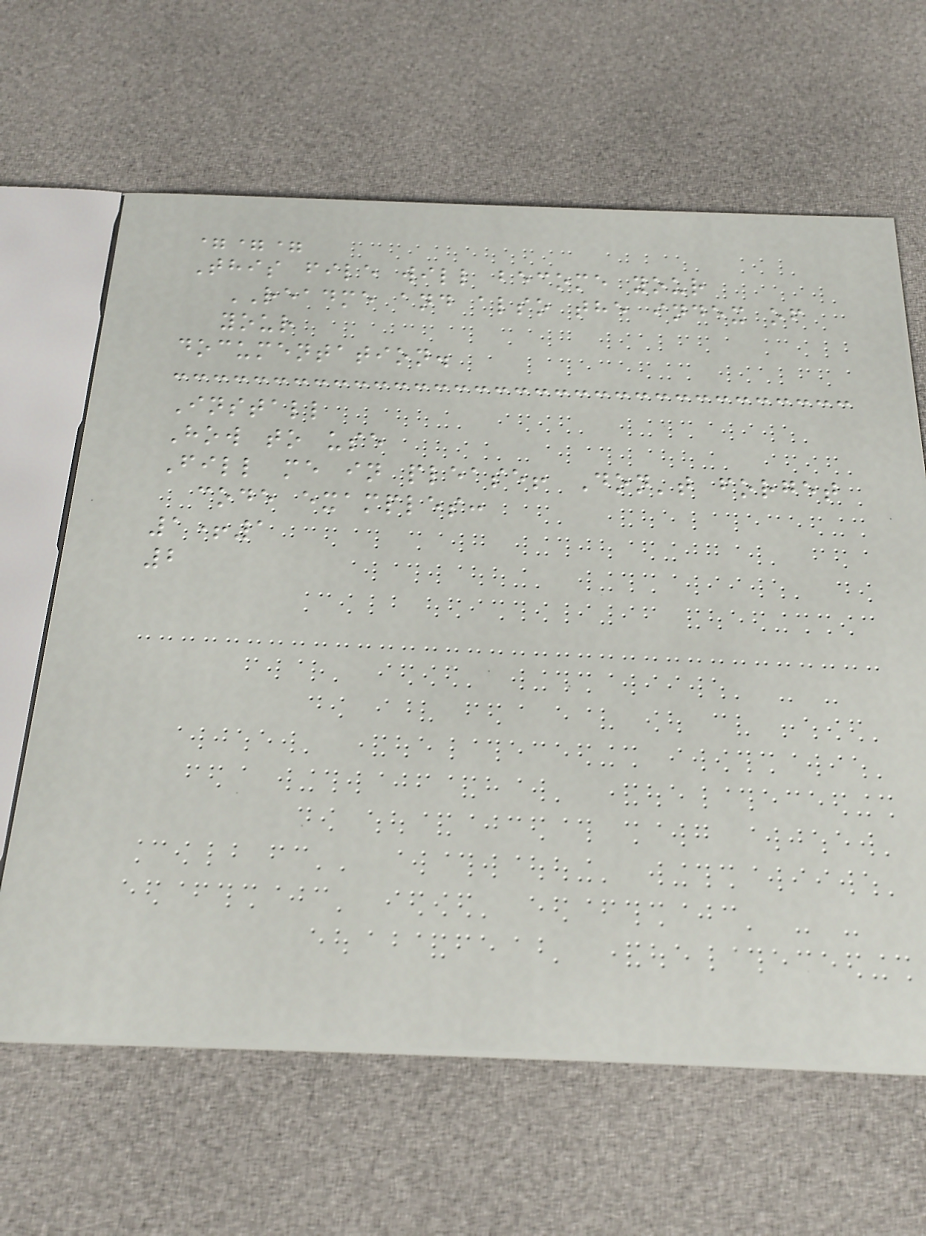===
This file will become your
README and also the index of
your
documentation.
Install
How to use
Fill me in please! Don't forget
code examples:
1+1
2
